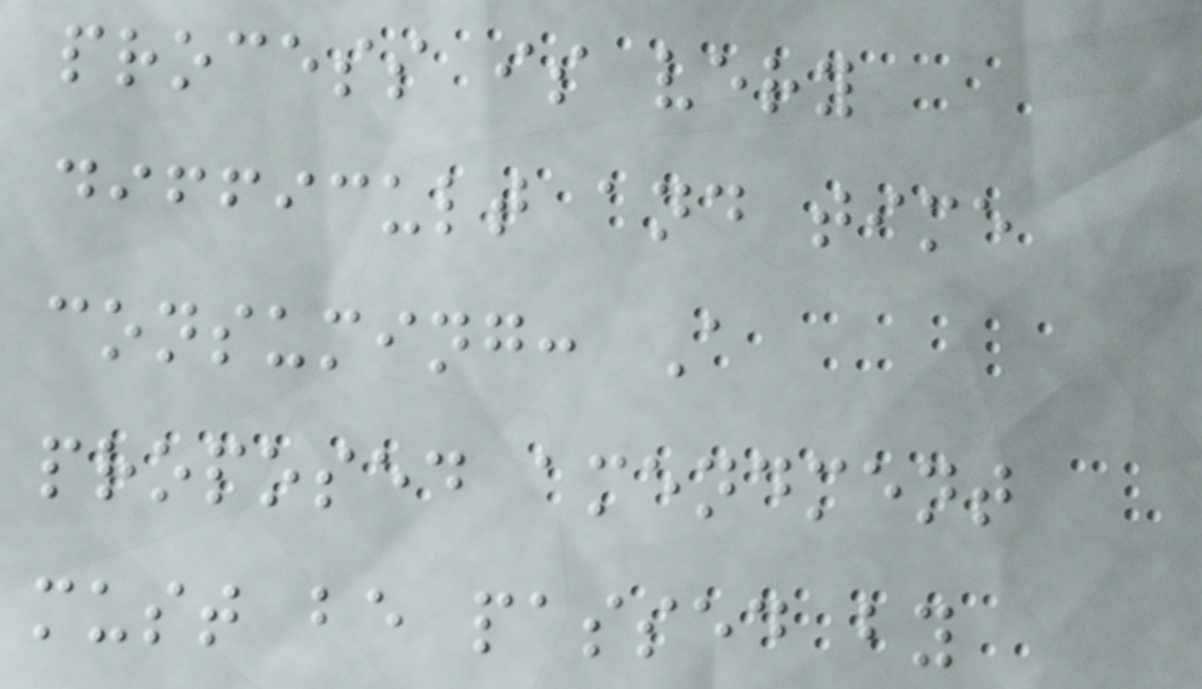process is very
difficult and time
consuming: A
proposed amendment
must be passed by
